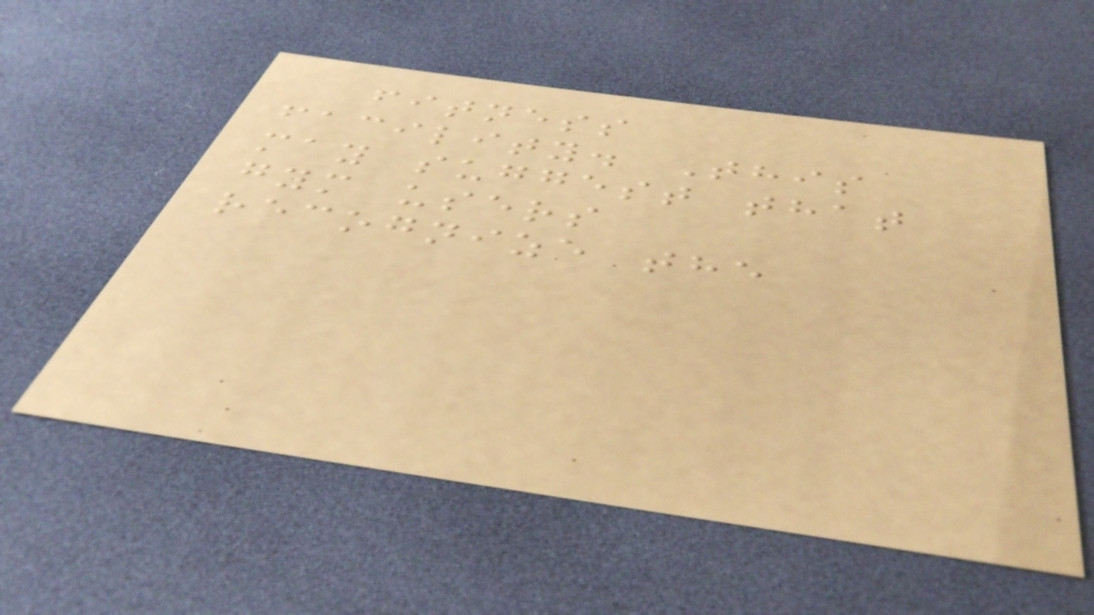fitness
facility. This
may suggest that
gym users
recognize the
